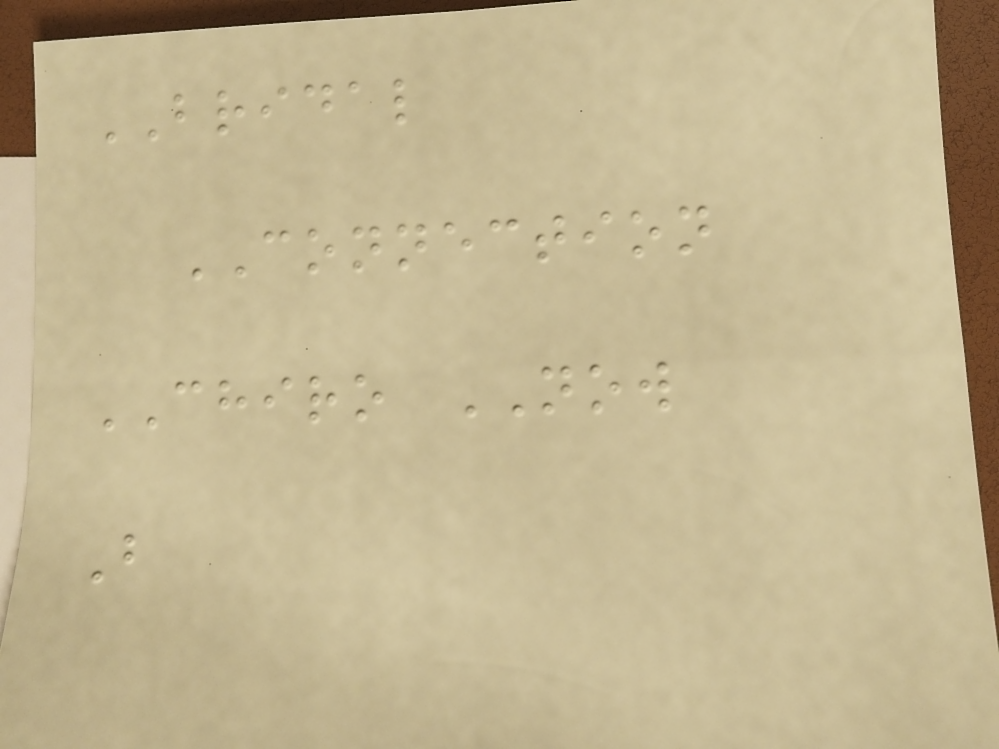BRIDAL
CONNECTION
CHIRO NOW
B
